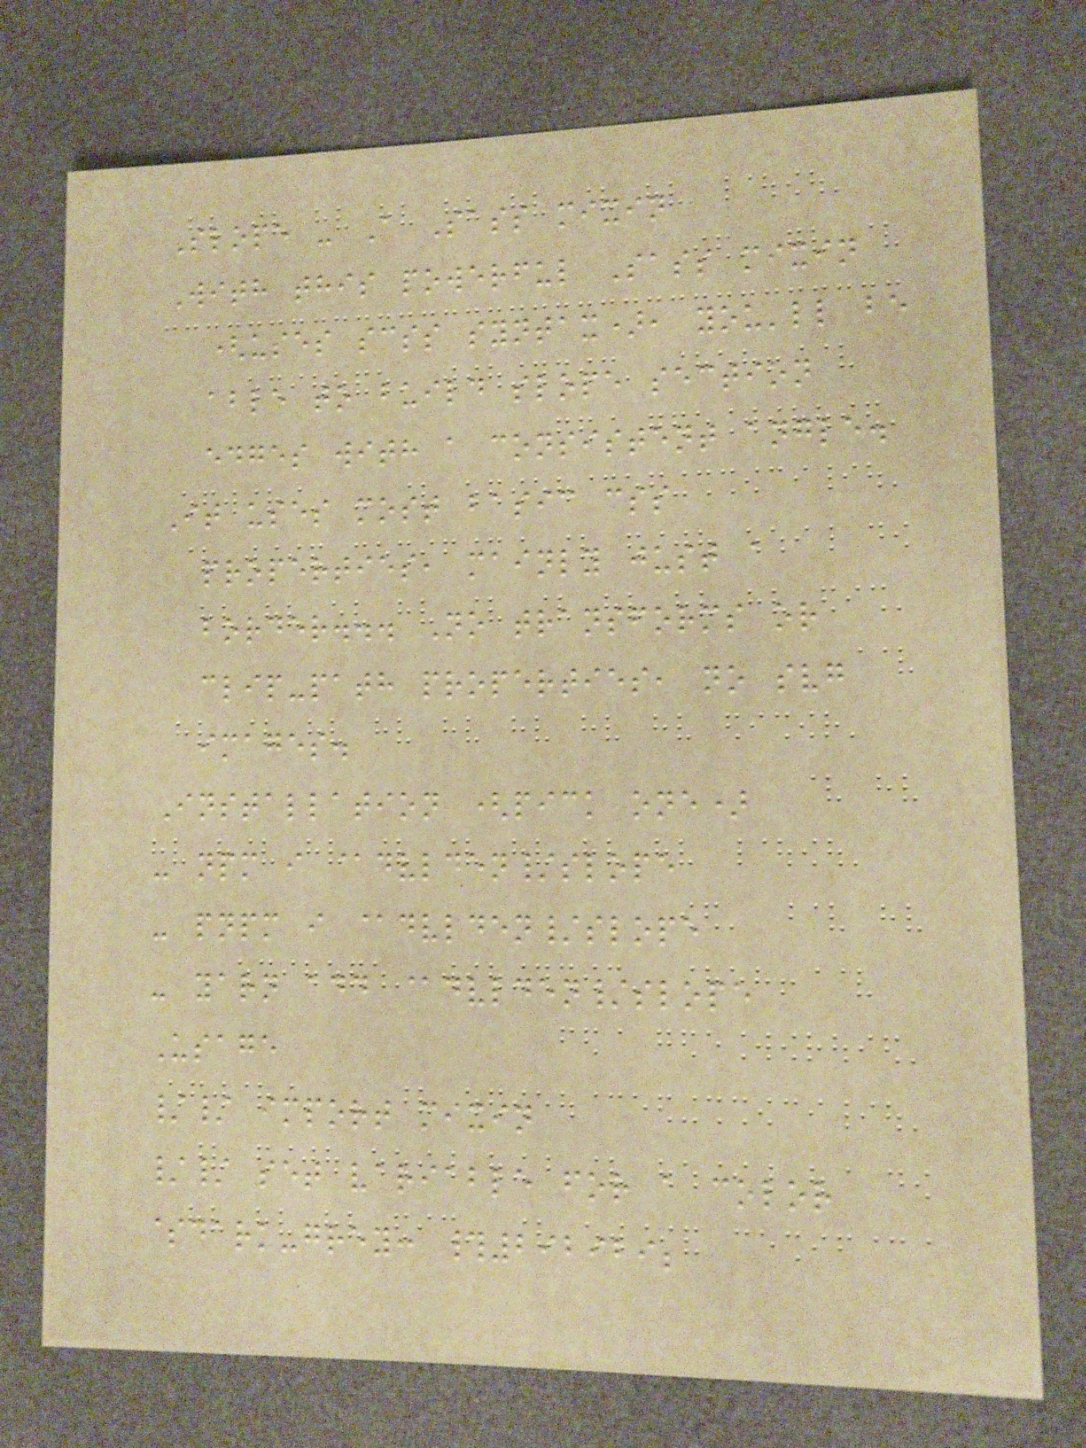Slope - A Sass mixin
With this powerful Sass mixin
(uses scss syntax), you'll be
able to build slope section
edges with a consistent angle.
It uses most basic css
properties, mainly just a
border... No transforms or
clip-path properties, no svg
images.
Installation (pick one)
- npm i @dvlden/slope
- pnpm i @dvlden/slope
- yarn add @dvlden/slope
Usage
// import mixin
// set variable for a color
$dark-grey: #292929;
